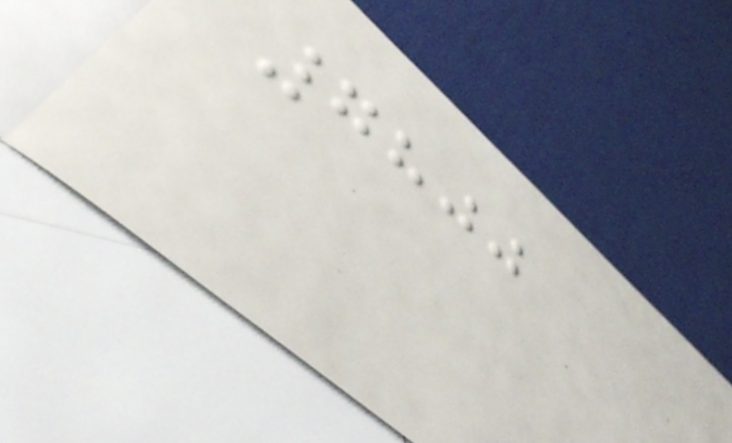7800
